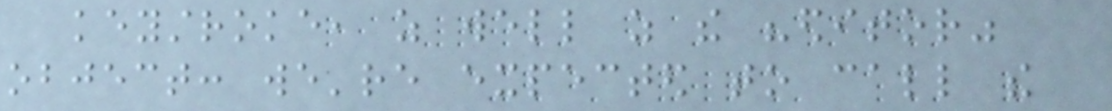keystroke, as well as the "editor"
object: we're expected to call the
